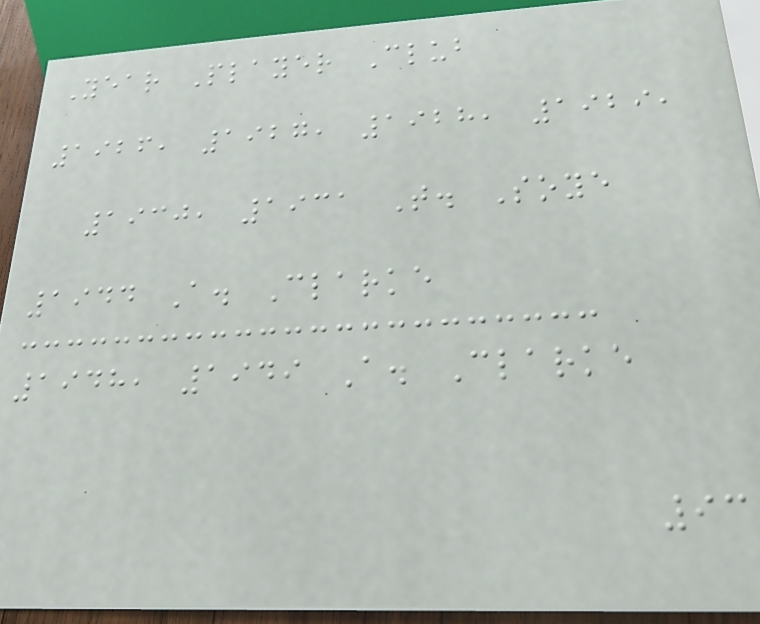Year Player Club
1926, 1927, 1928, 1929,
1930, 1931 T. Soye
1944 A. Clarke
1948, 1949 A. Clarke
93
